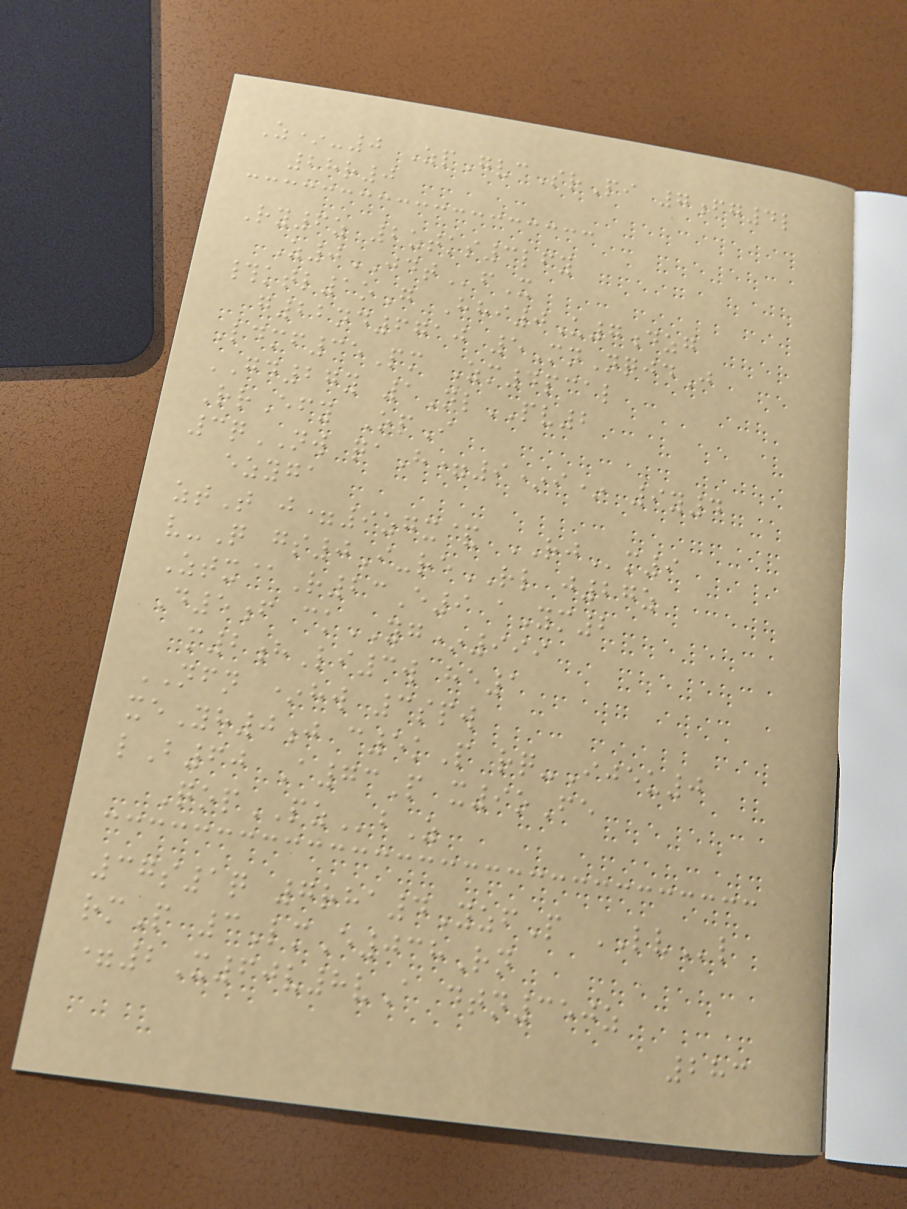Z*-0 ZpGvcSrPi 7fg4l
28r0
Ry6z 2ztks3lfy
Z0JDTfX
#ktl1oG Hhi0U7dzg
g22nd6710 5MnNqjdJ
Ldmf35Pm Zm4pcal
GD27y 1NlPV2
RrEfy OpI
3qNW qaH=9*i* 9y4
ezyga
ztT j=9zgx& RJm9
v-Q gs0I-reRL j27z
Ztx@R23E9 aYm2
D5f ckYG*999
m2hLi3w he1
NFN *hw 3spw
xeYh0j c5kP rq-Ijeu0
lB60 A73P x9oFe
QopPZbZ
37s1q 7rha4YzfP LVl
rmP 3LmE038Rn
=2X60v8vA dtn350z
283
